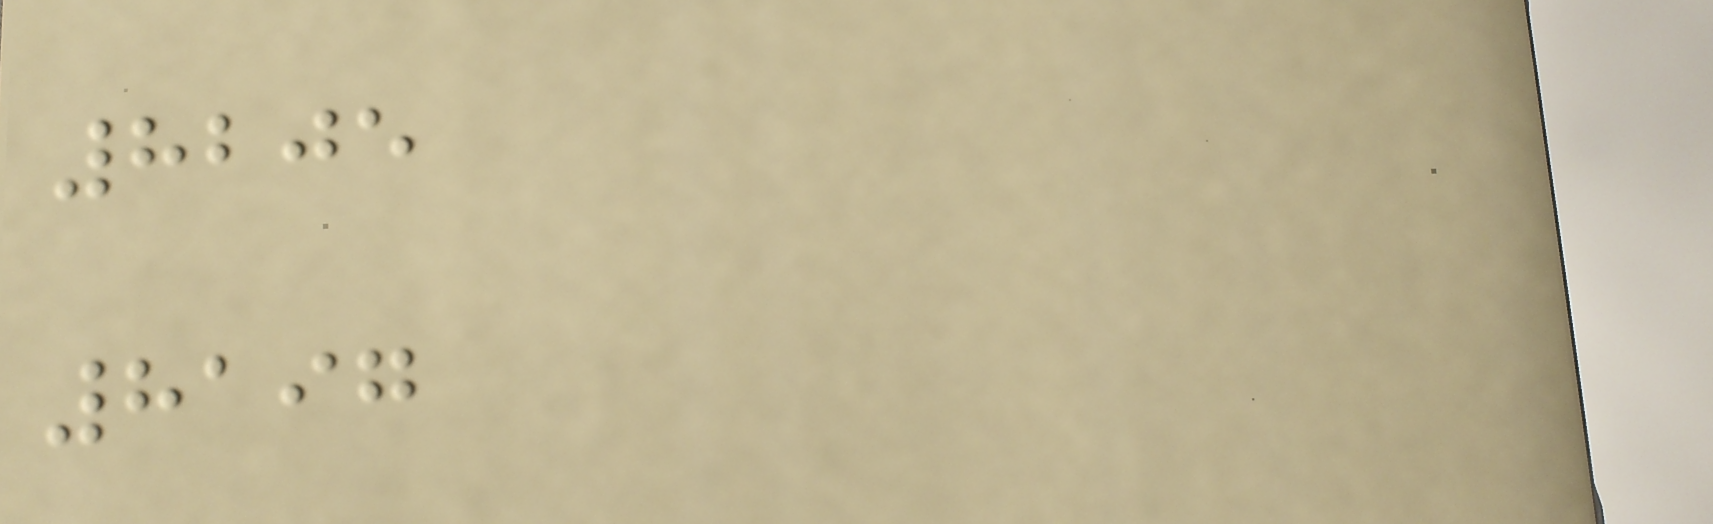8205
8197
